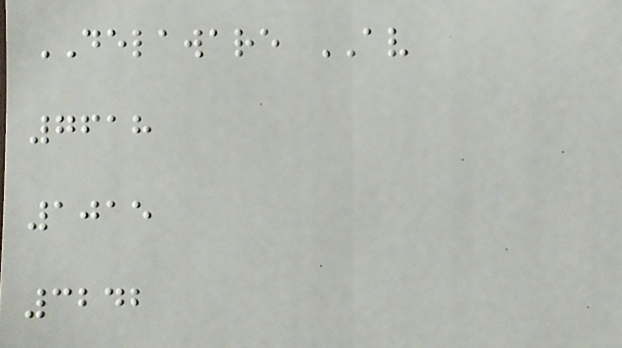DELAWARE AV
7618
1015
3242
